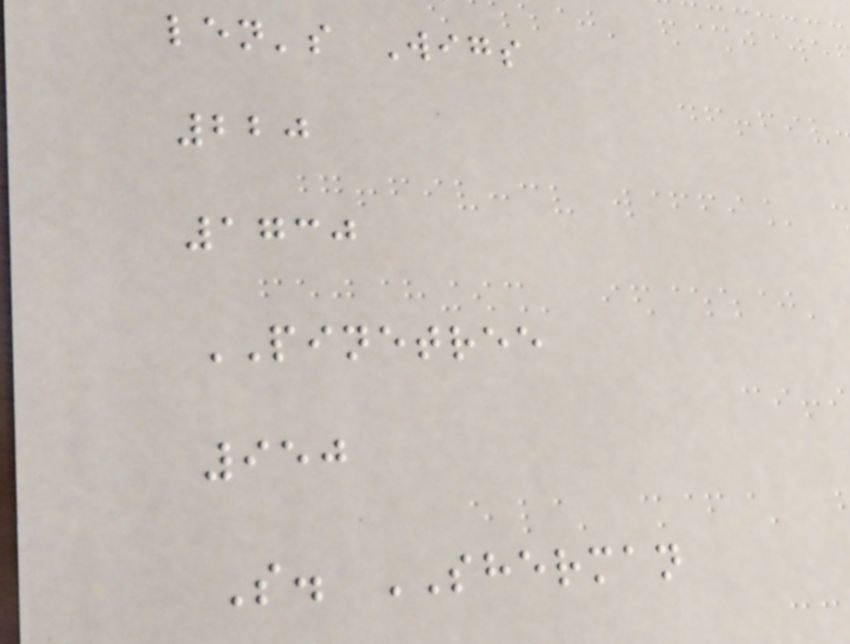len's Wigs
220
1730
PINETREE
950
S. SHERMAN
